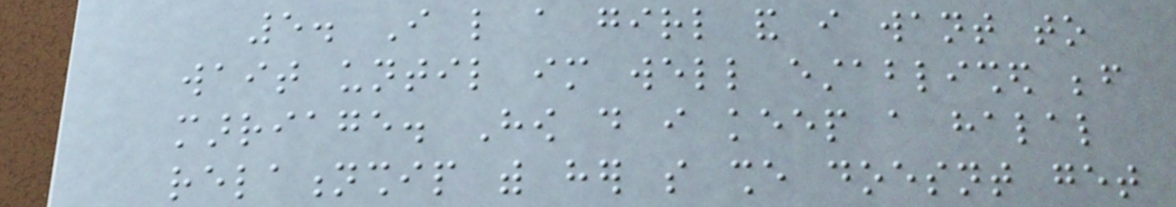5. I like a girl and i want to
wait until im well established before
marriage. How do i keep a halal
relationship with her so she doesnt get
